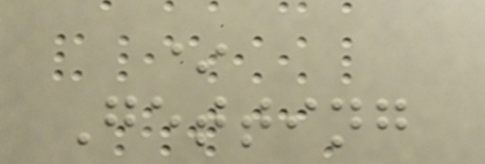*
Getting
